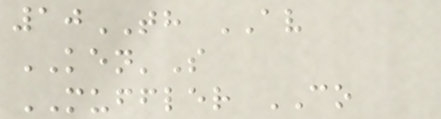10TH AV
KEN'S
MUFFLER CO
